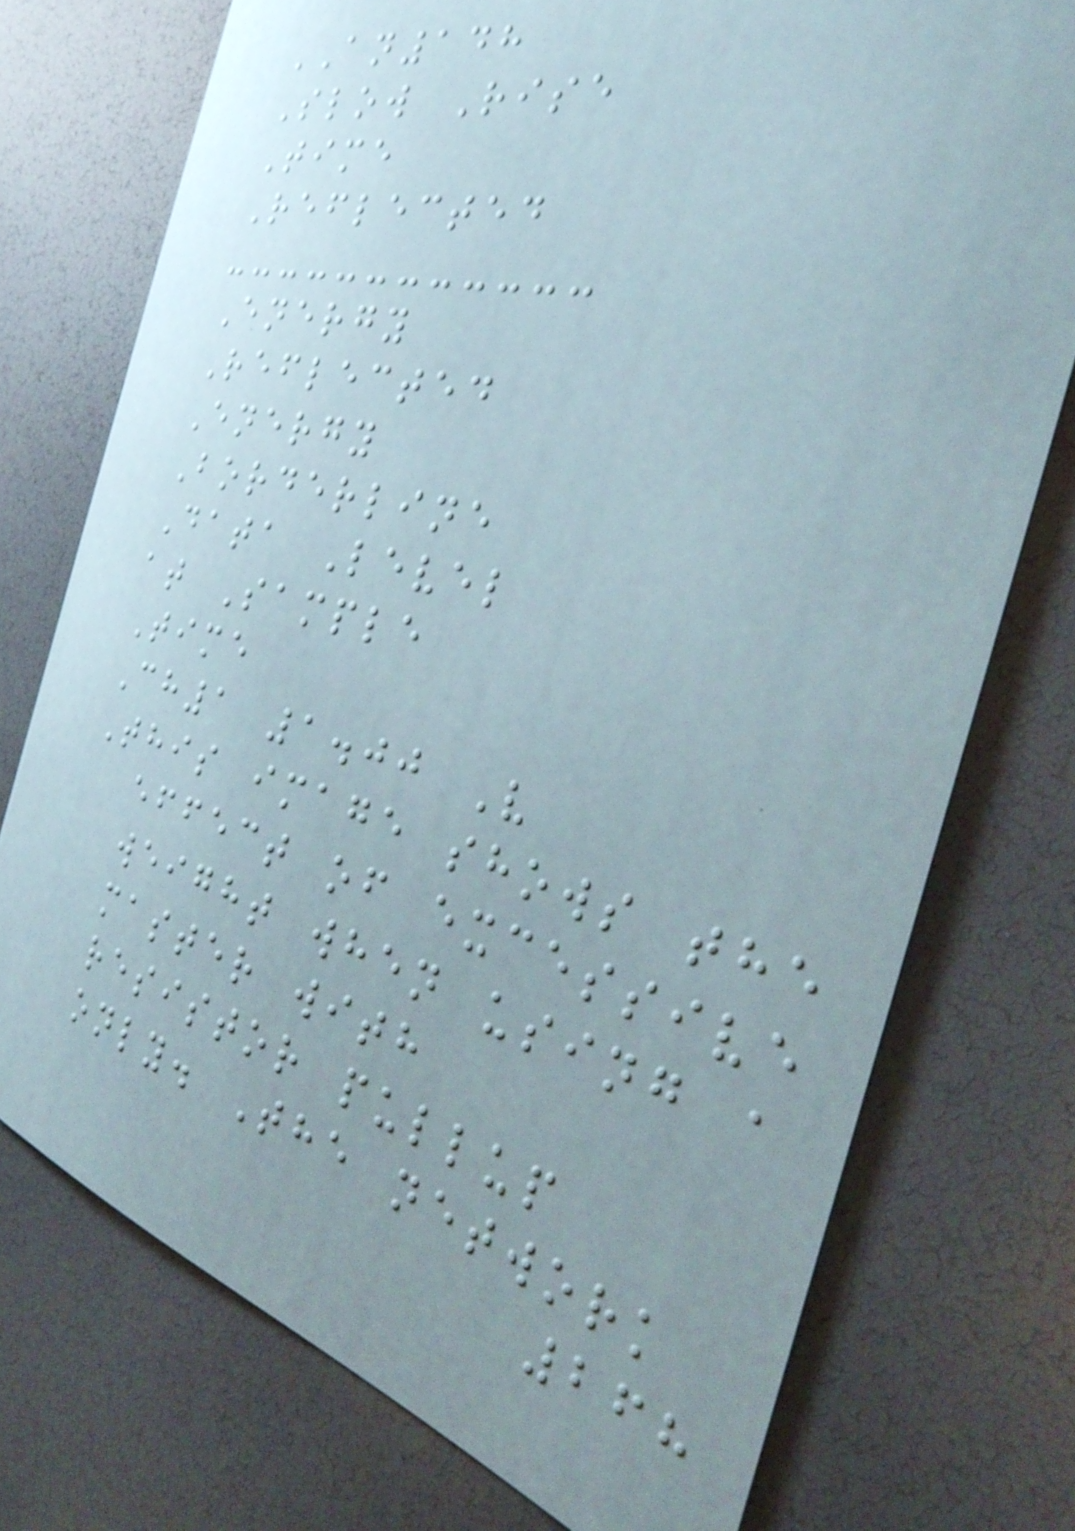AN148
Slow Rise
Time
Reflected
Energy
Reflected
Energy
Borderline
Data Level
at Sample
Time
Ch1 1.00 V
This image shows the
effect of excessive
weight when using a
master with
resistor pullup
only. The network
268
